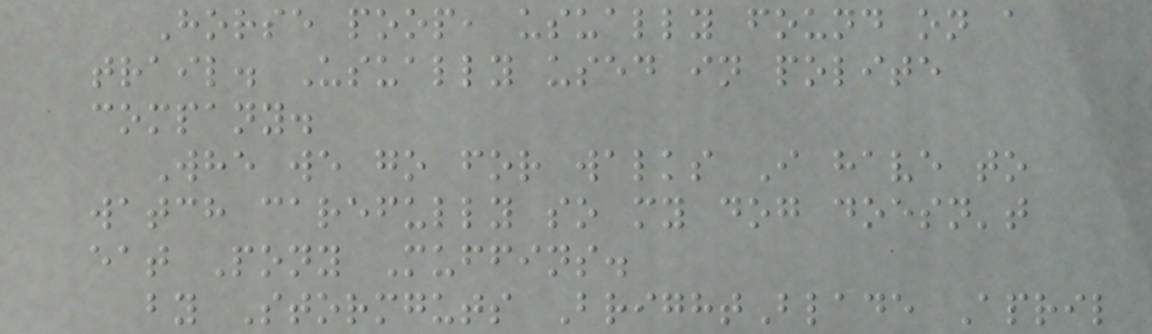Horse poop, usually found on a
trail. Usually used in polite
company.
Whe we go for walks I have to
watch carefully so my dog doesn't
eat Pony Muffins.
by Stormguts BrightBlade April
